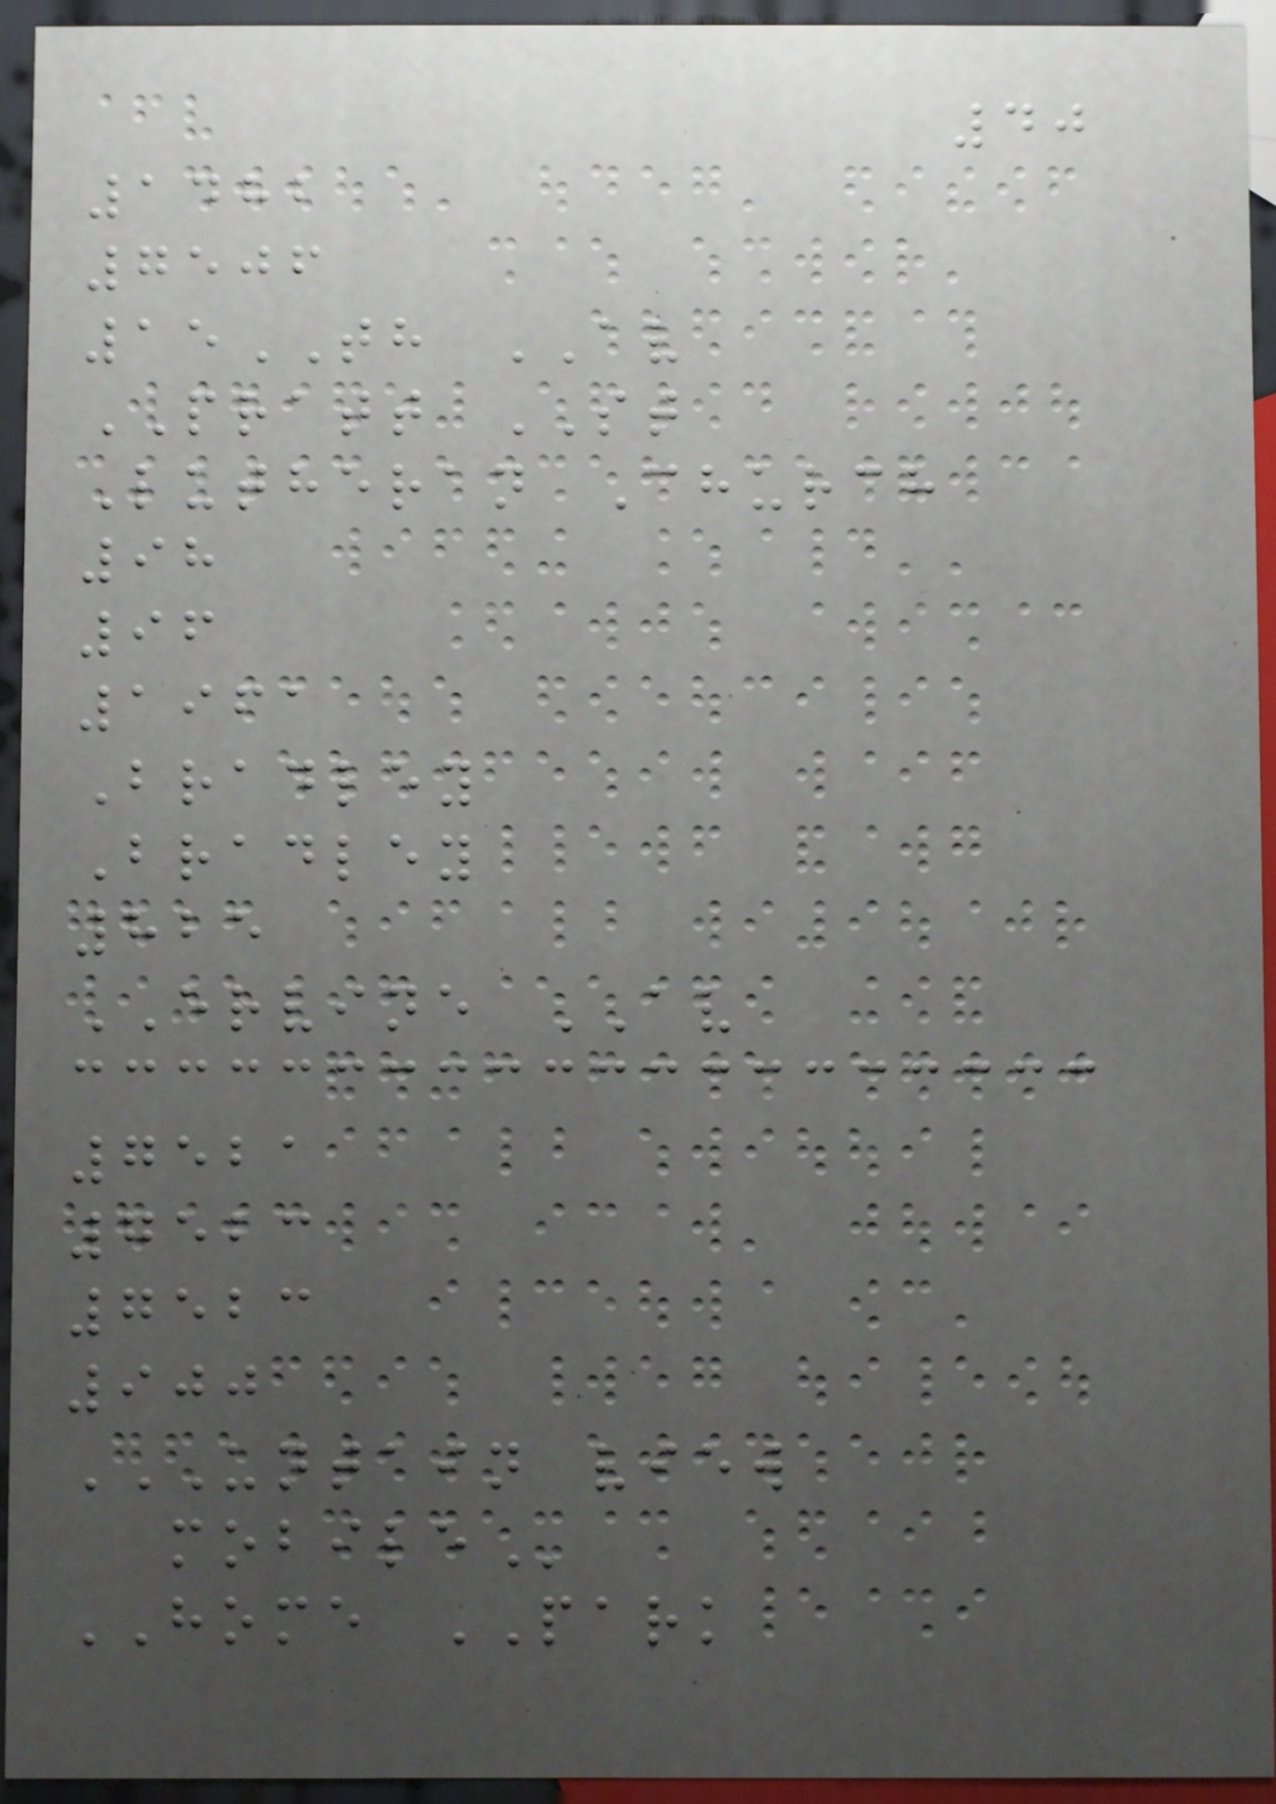40
1482
7506
15TH AV
PRATT ST
Lutheran Church
98
96
1961
Bradley
Bradley
825
ERVINE AV
7521
7523
7523
900
UNTAIN VIEW
MOBILE
HOME PARK
